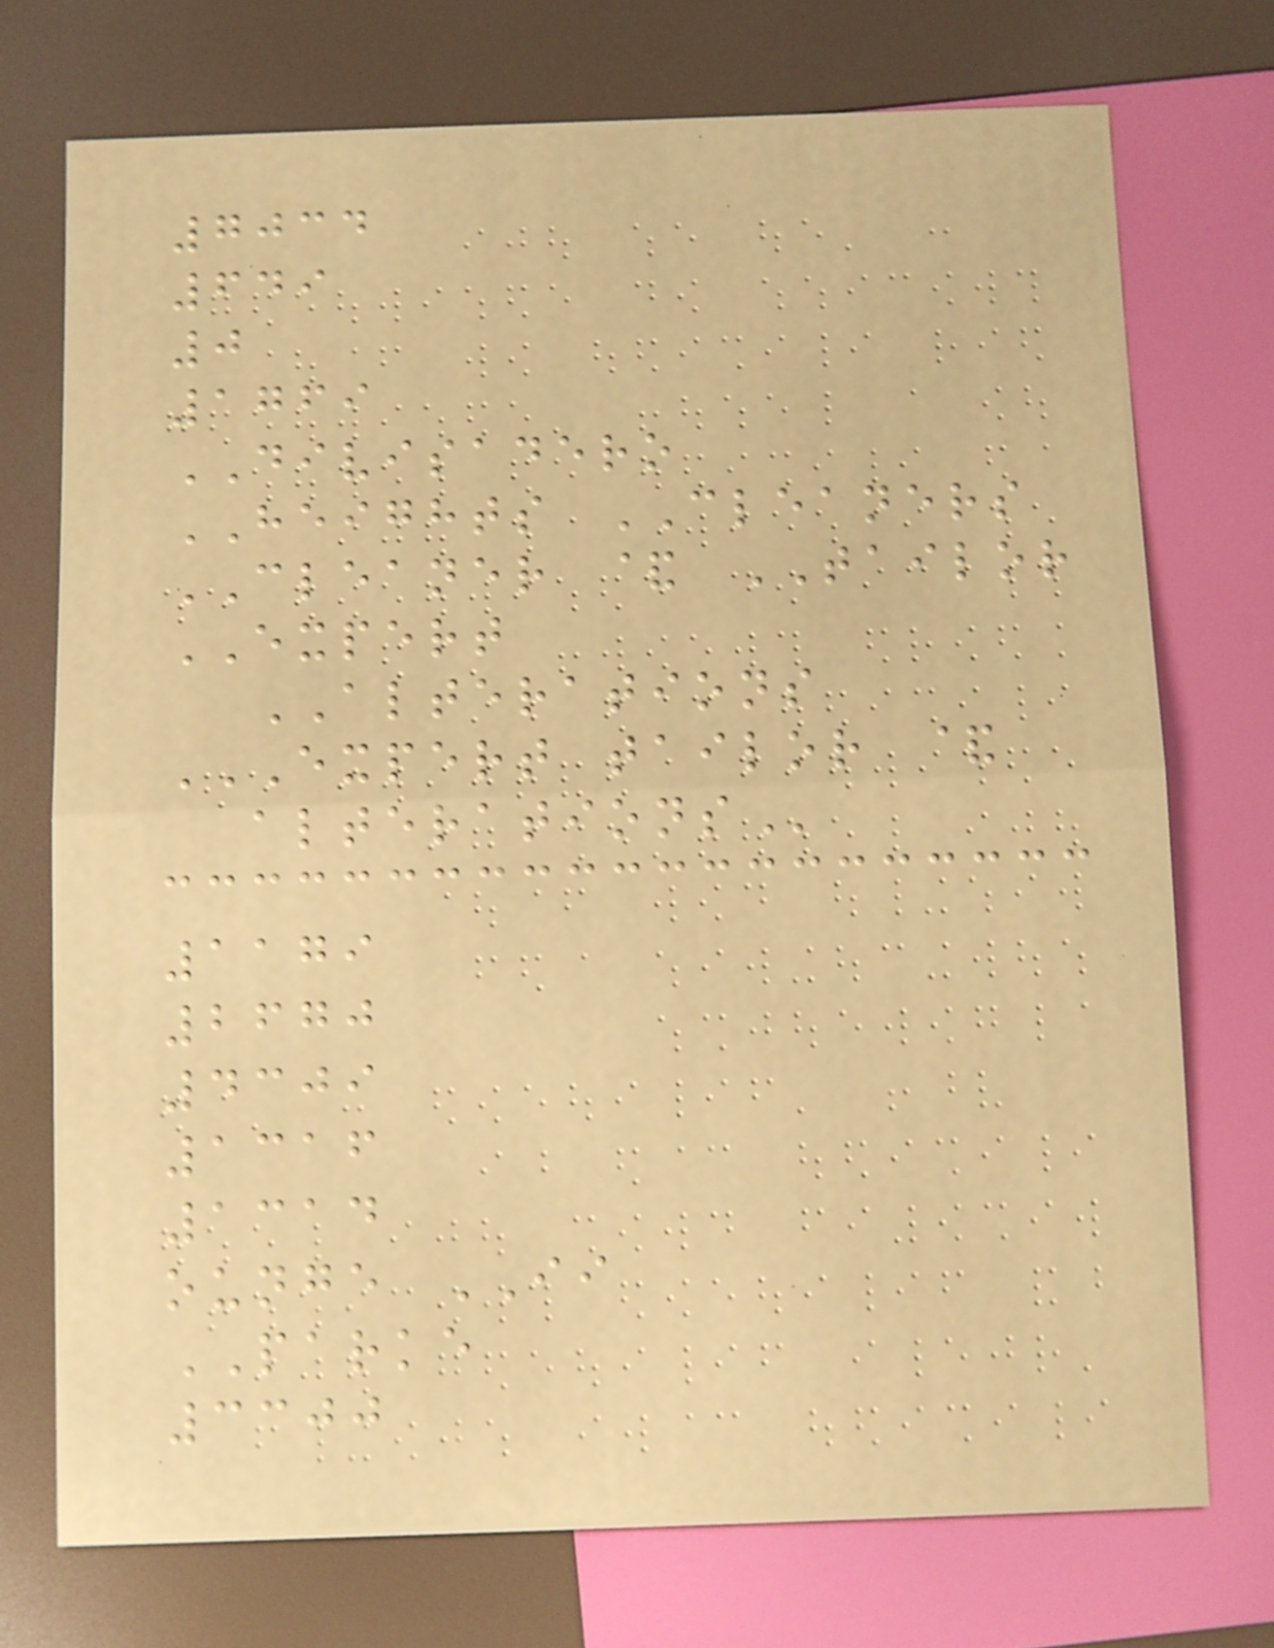7034
649
0
1769
DIVISADERO
HEIGHTS CLEANERS
CLEANER & TAILOR
EXPERT
ALTERATIONS
EXPERT TAILOR &
ALTERATIONS
1179
2670
4309
1316
1314
ounge II
PARKE
3300
